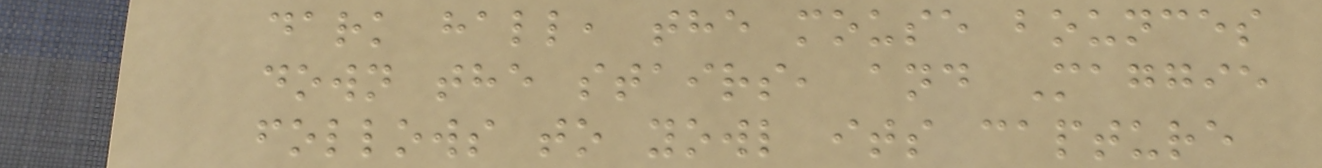dark hall, the mouse bounces
down the stairs, and Maggie
follows to yowl its capture
